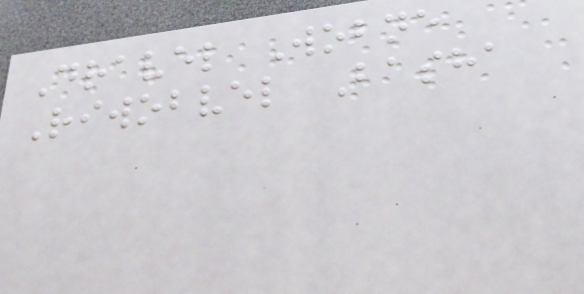Dravel Wobne
Riwobvel Basha
